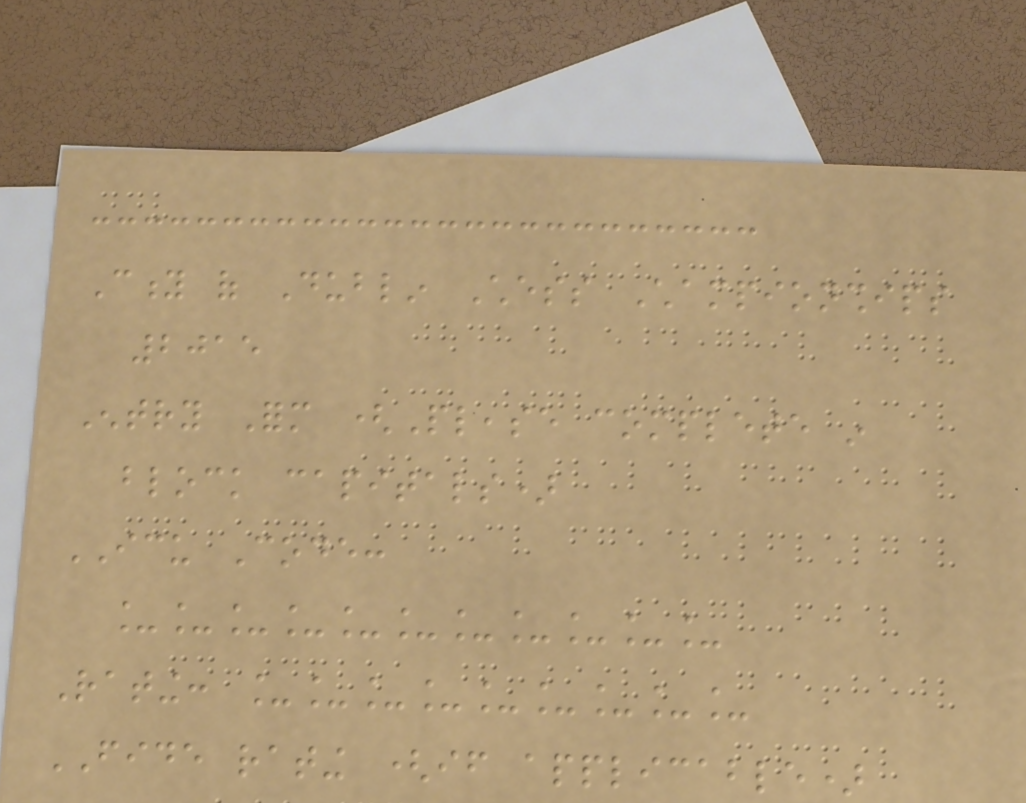City of Dublin Chess Championships
2015
Entry Form (Please complete in
block capitals)
ICU Code:
___________
Rating: _________
FIDE rating (if applicable)
